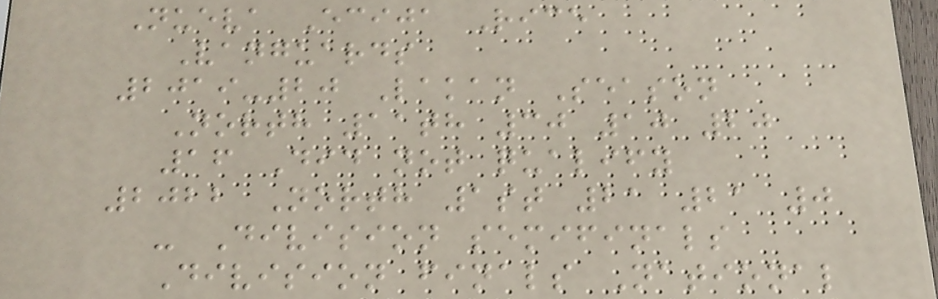Nueva Ecija Rice
Vanguards
2019-20 Lakan Season
North 11th 30 10 20
16 Did not qualify
2022 North 1st 21 21 0
- Division semifinals
Division finals National
